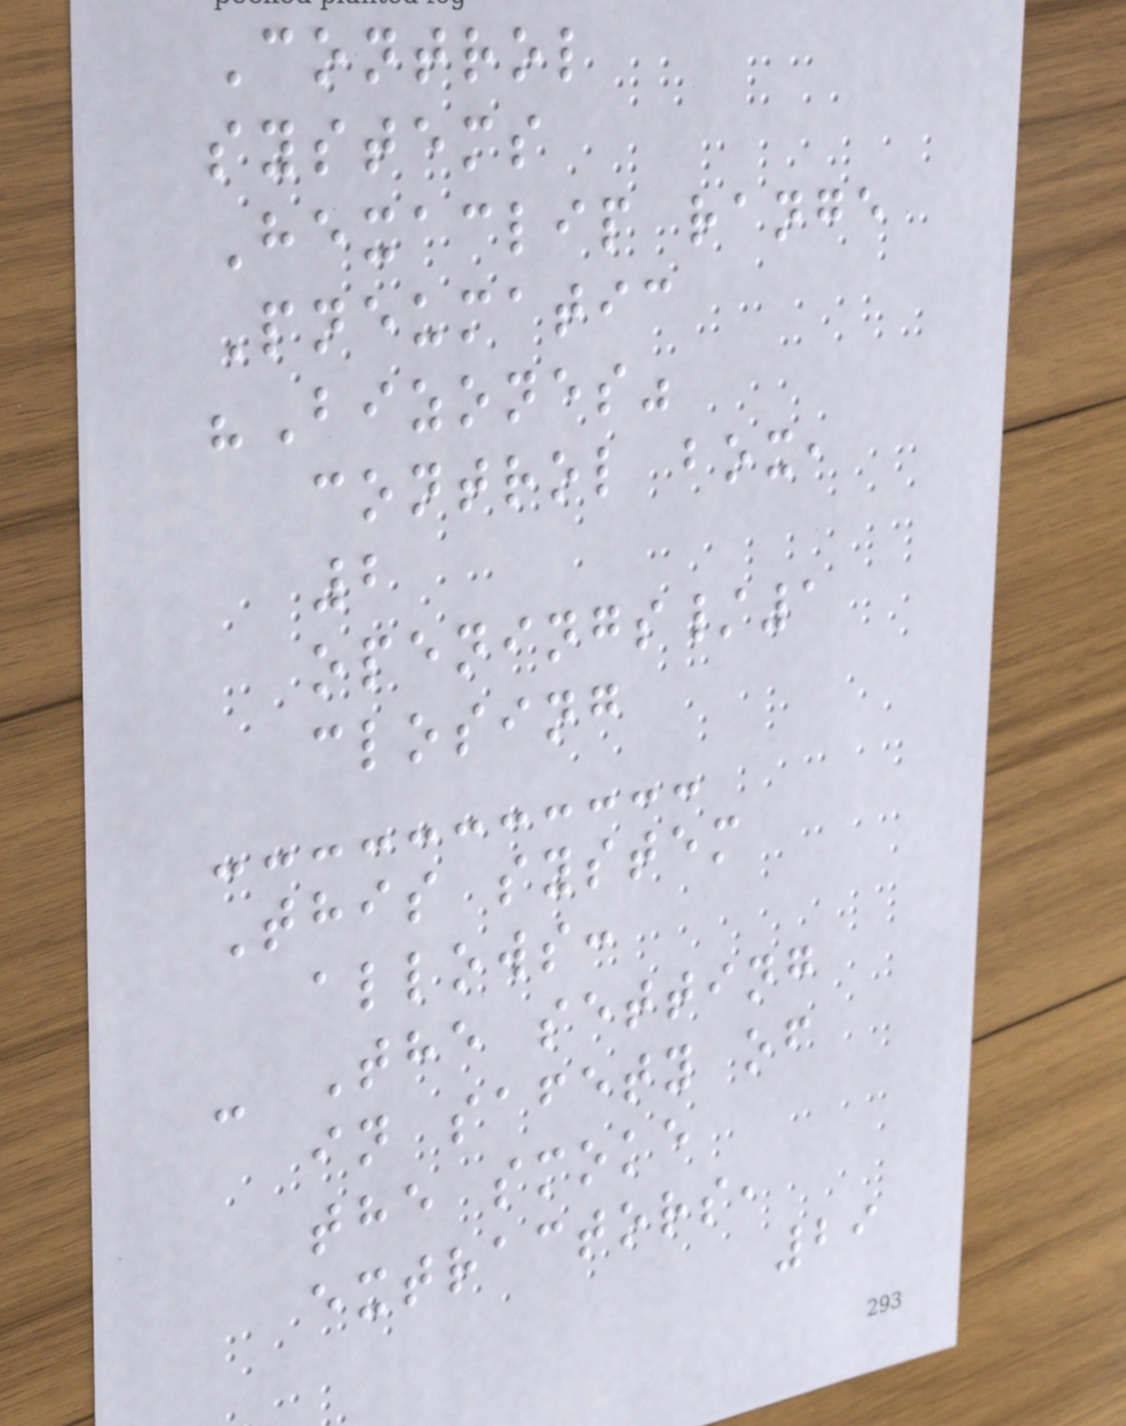Control
systems
Hexaclip range
Pneumatic
"Bizones"
control box,
2
openings/1
closing
This system
allows:
- The setting
in safety of
the smoke
extractors,
29
